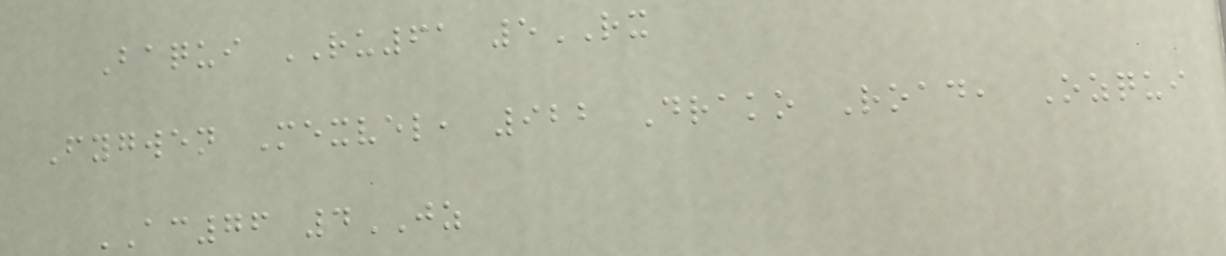Baqui RU61 5RX
Fygwen Mexvel, 922 Drako Road, Ozqui
AC76 4JZ
